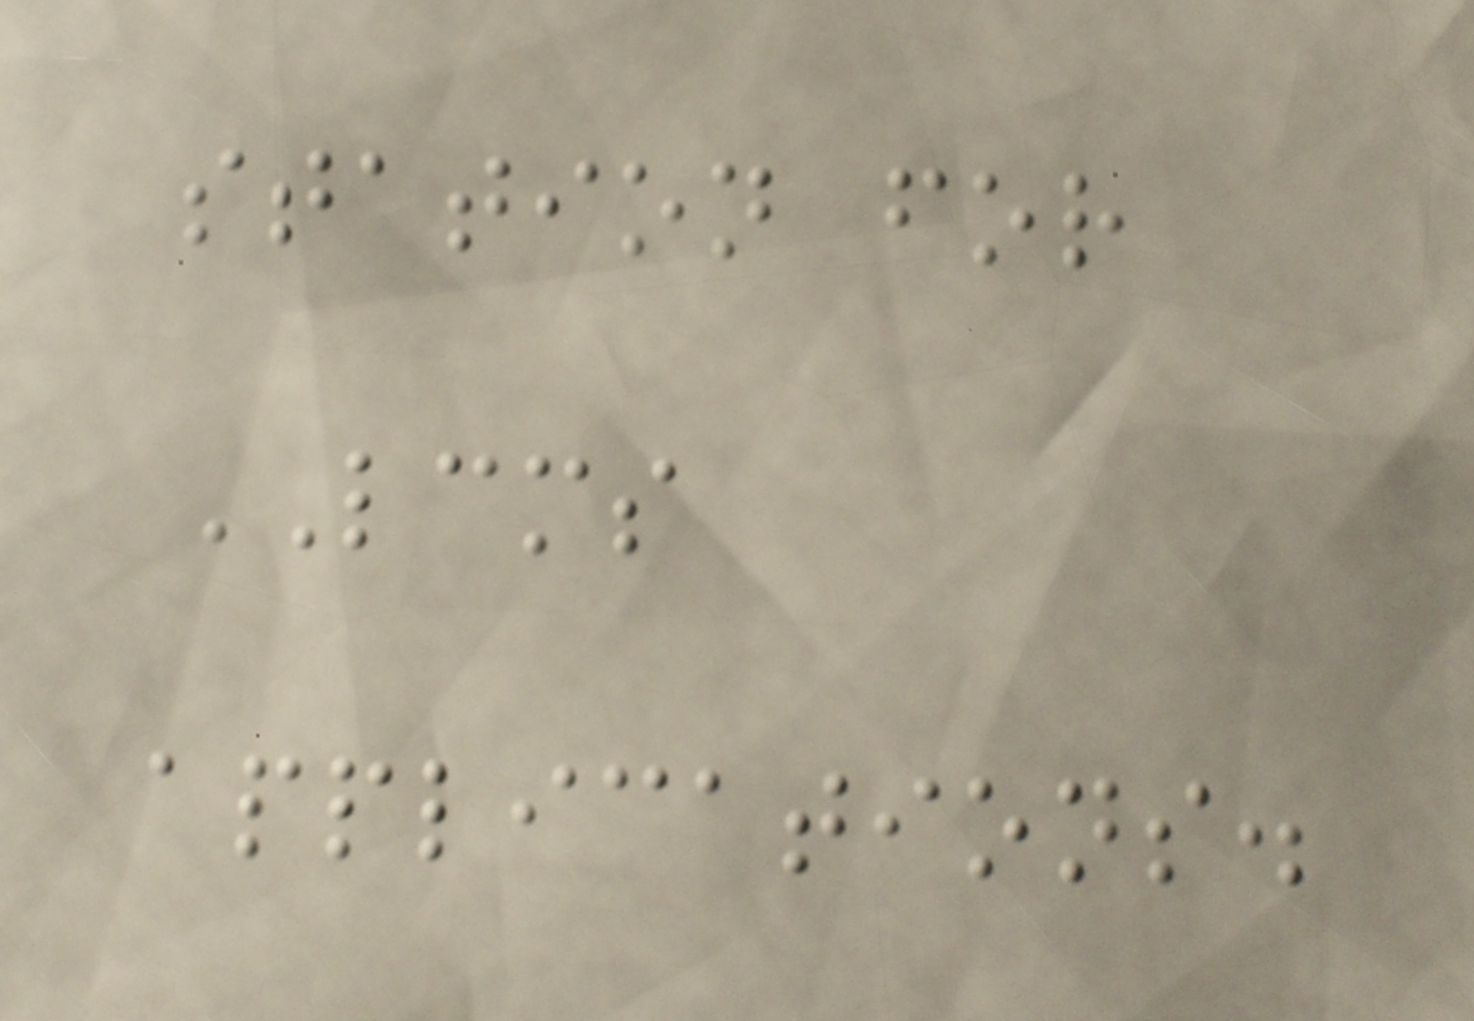station for
LCMS
applications.
